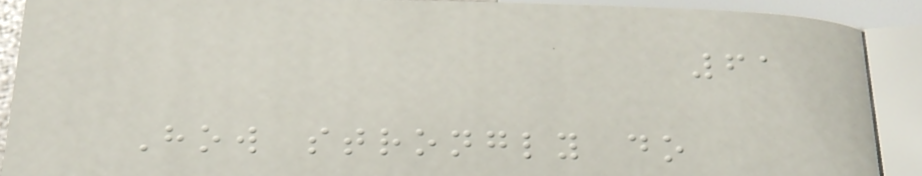61
How strongly do
